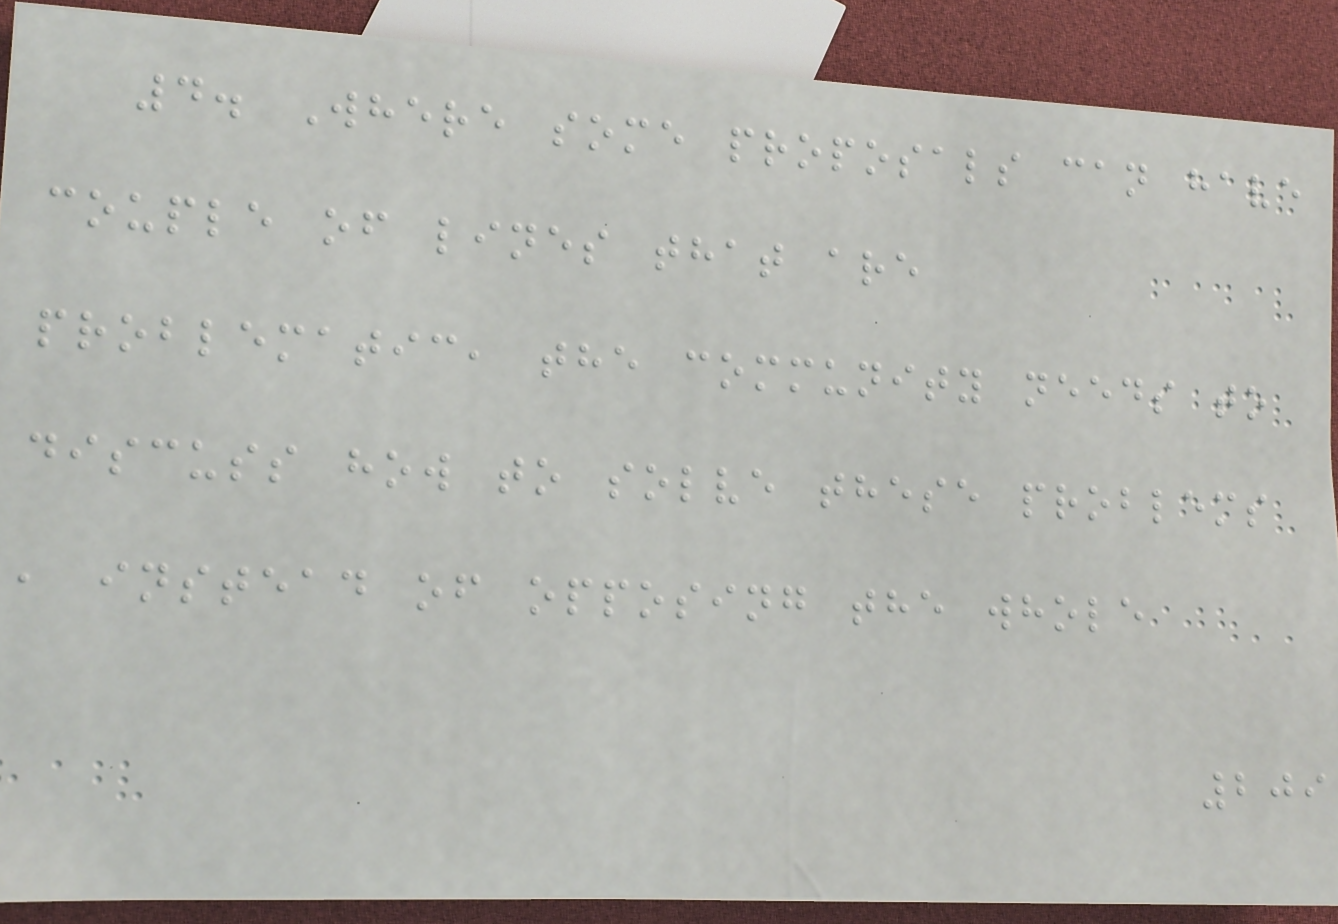4. Where some proposals can have
couple of lines that are
problematic, the community needs to
discuss how to solve these problems
, instead of opposing the whole
209
